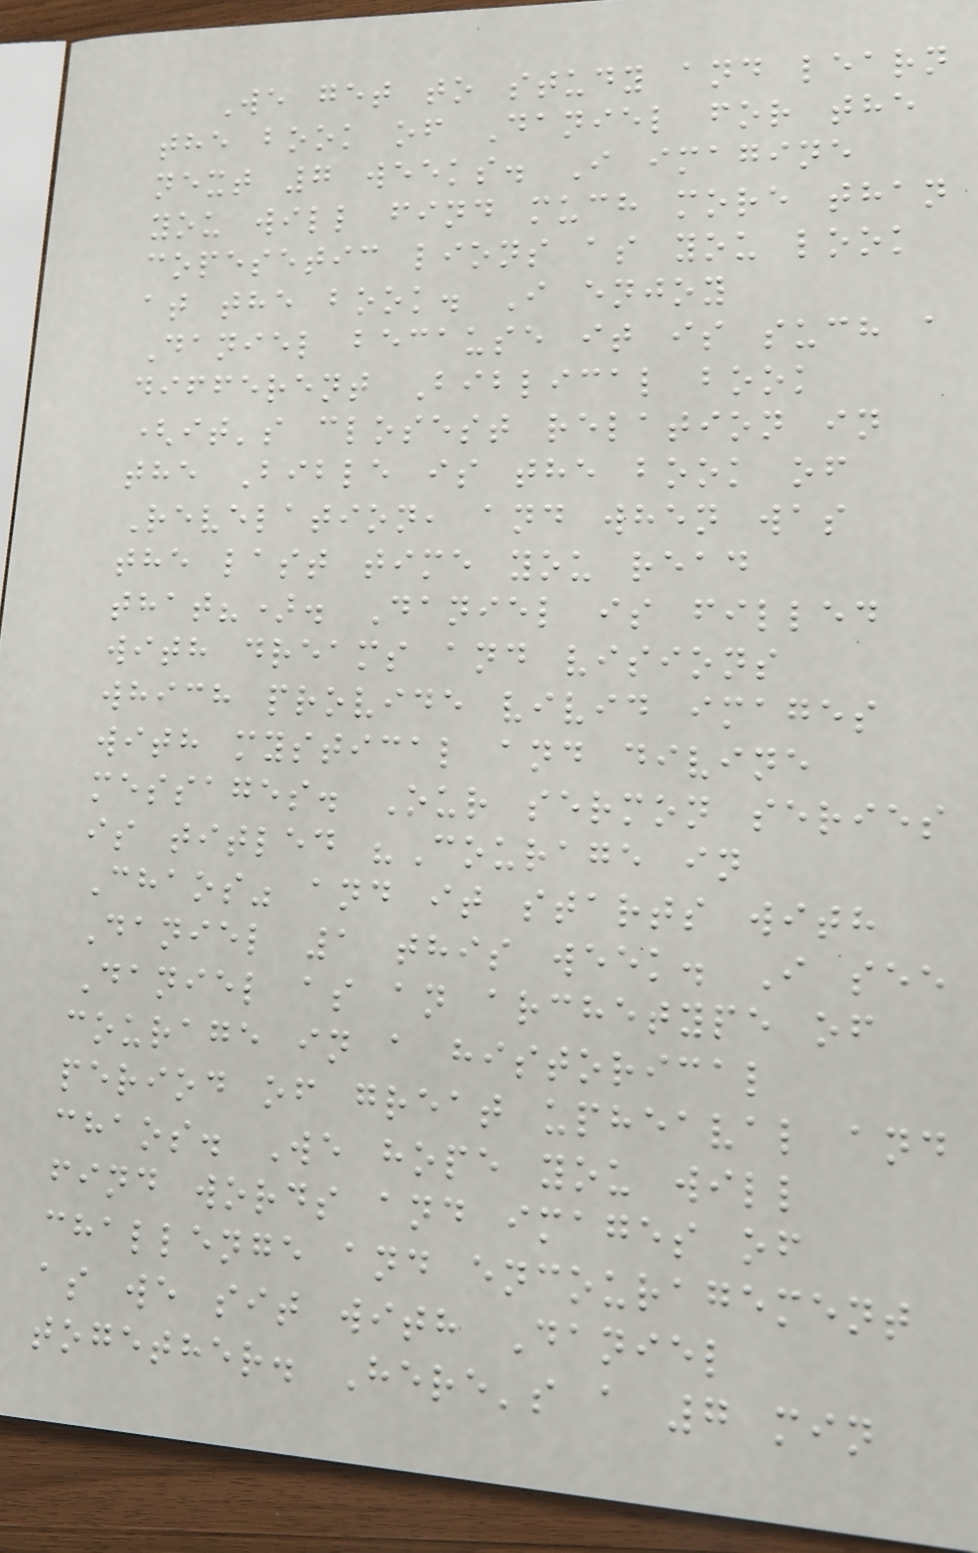We get to study and learn
the book of Daniel for the
next 7 weeks. I imagine
you will find much more than
copesetic lions as you look
at the book. I enjoy
Daniel because it is such a
different Biblical book
(it's closest relation in
the Bible is the book of
Revelation, and when was
the last time you read
that?). Daniel is filled
with dreams and visions
which provide vivid images
with mystical and divine
messages. Our sermon series
is titled "Courage in
Chaos" and it starts with
Daniel 1 this week. I see
Daniel as an archetype of
courage in a historical
period of great upheaval and
chaos. We hope you will
find words and images of
challenge and encouragement
as we sit with Daniel
together. Here's a 7 min
